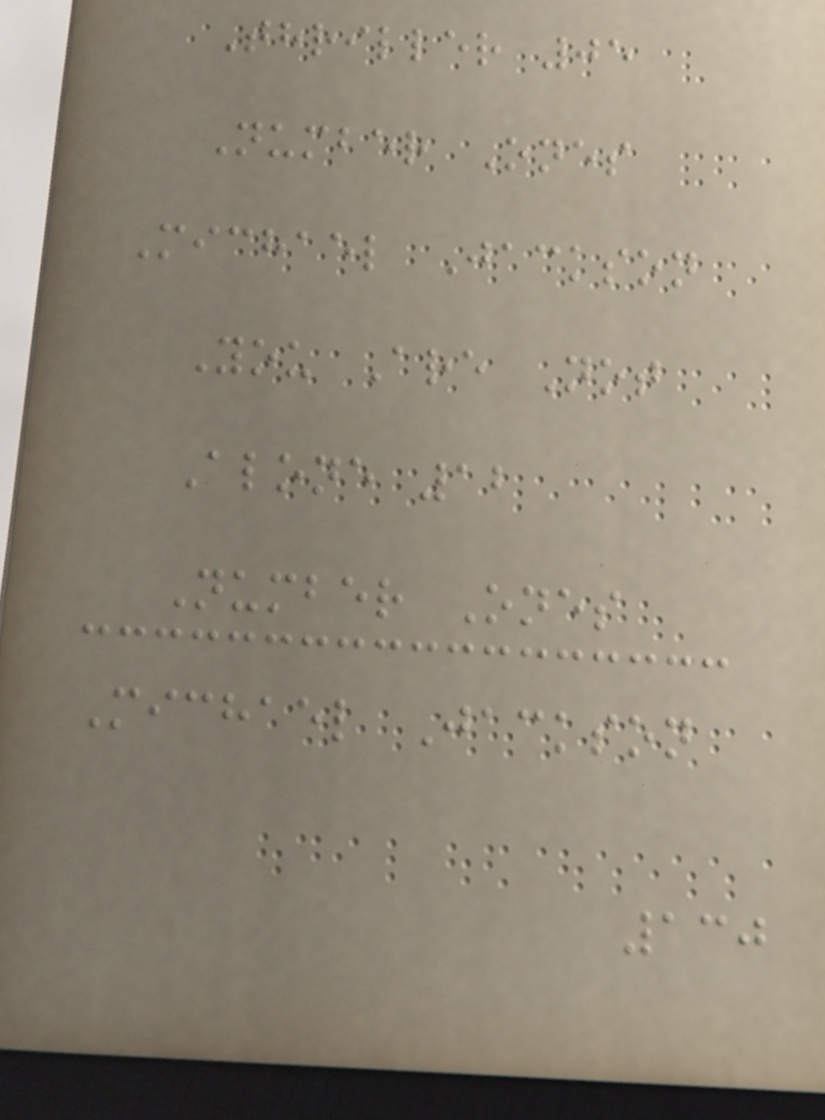Thriller 05
Number Ones
Michael Jackson
You Are Not
Alone 12
Number Ones
Michael Jackson
130
